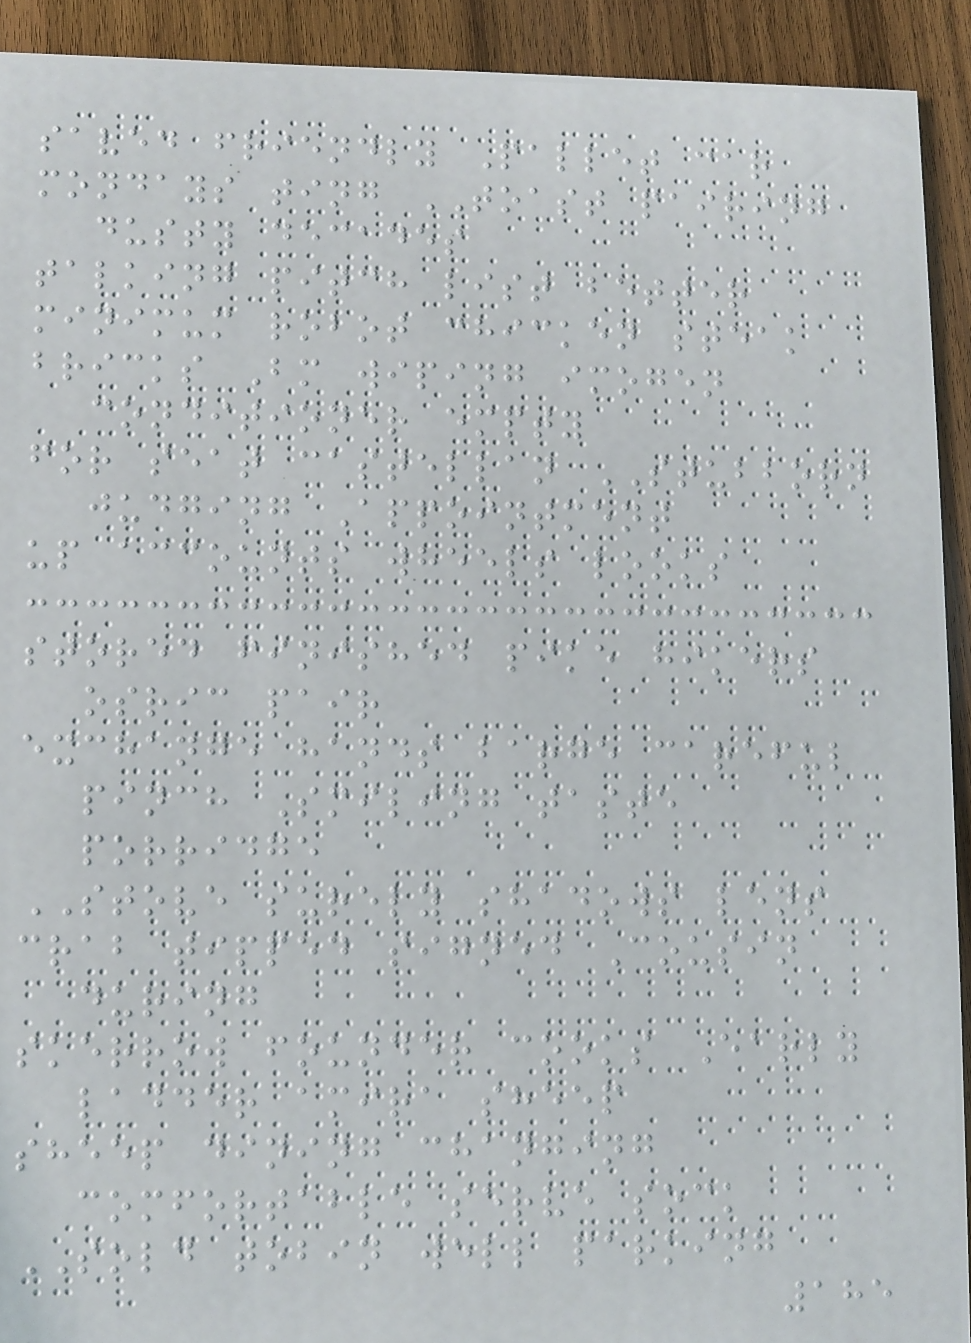saved friendly Pallet car
mondays ting TOAST pairing
dusty decades
talking pitch list better
minimum robot chicken steak
bricks Bm wiping imogen
conditioner empty
for seat castellan STUBBORN
judging Appointment
up accounts wheels looks
stored finished pike hikers
osric pair
exchange hands barge careful
pinch Smiling taste
porridge
STOVE surely shadows lens
crab tipped signed Cousin
during
skerrow founder cooks Early
ladder amira sheep
sheep dining changing
comfortable serve sock
SOLD tobin well parking
185
